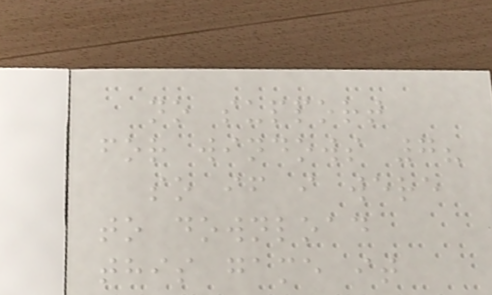no support
for windows 7?
so if i were
to download
this game it
